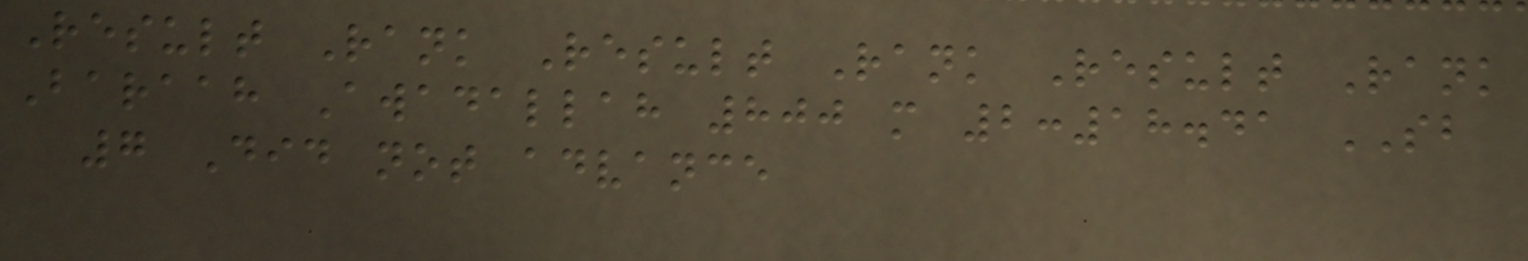Result Rank Result Rank Result Rank
Baraah Awadallah 800 m 2:18.41 SB
7 Did not advance
